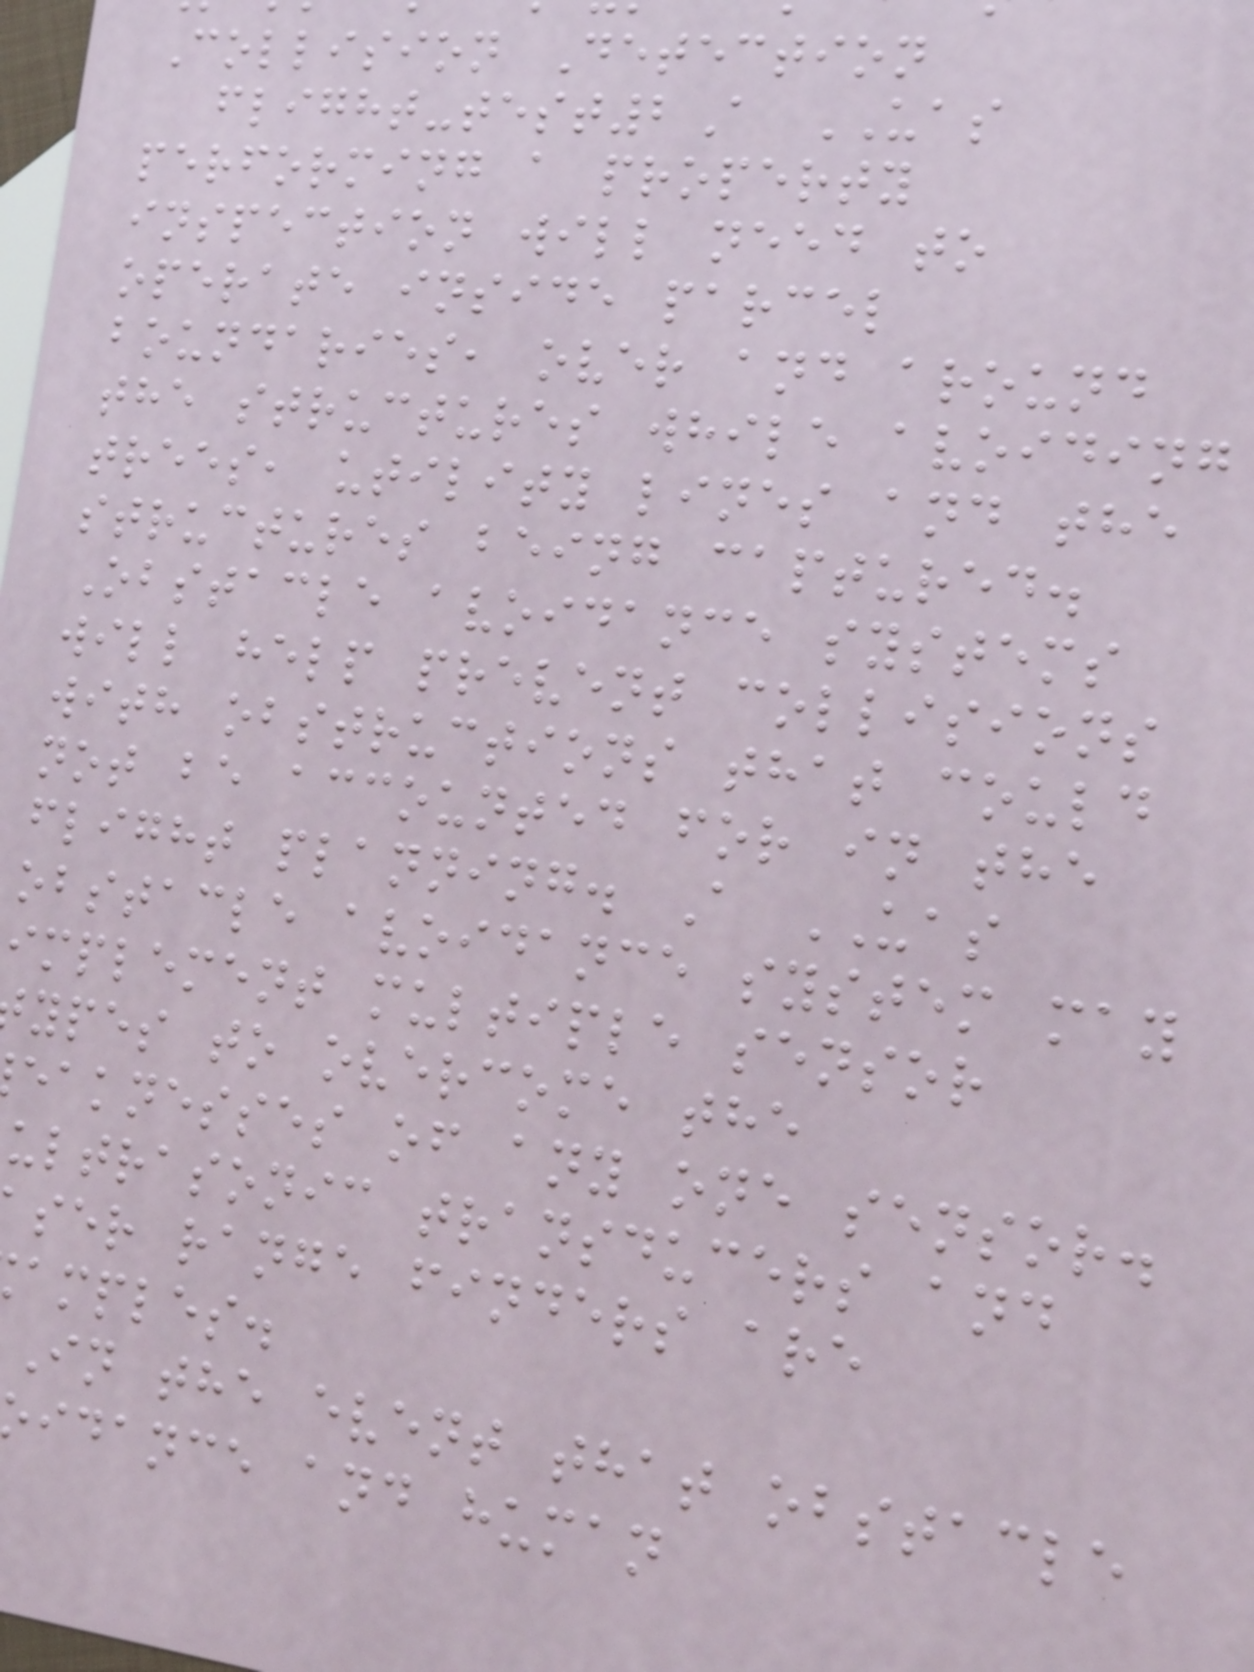Collision Detection
flight-test2A UAS
performing a property
inspection will need to
operate inside parcel
boundaries, over and around
the structures while avoiding
trees, utility lines and the
structures being captured.
Obstacle avoidance systems
will help prevent collisions
with obstructions that could
not be accounted for in the
flight planning. A UAS
obstacle avoidance system may
implement multiple sensor
ypes to overcome the
eaknesses of any one sensor.
ultrasonic transducers and
ser range finders are
amples.
In the event that obstacle
idance and human
